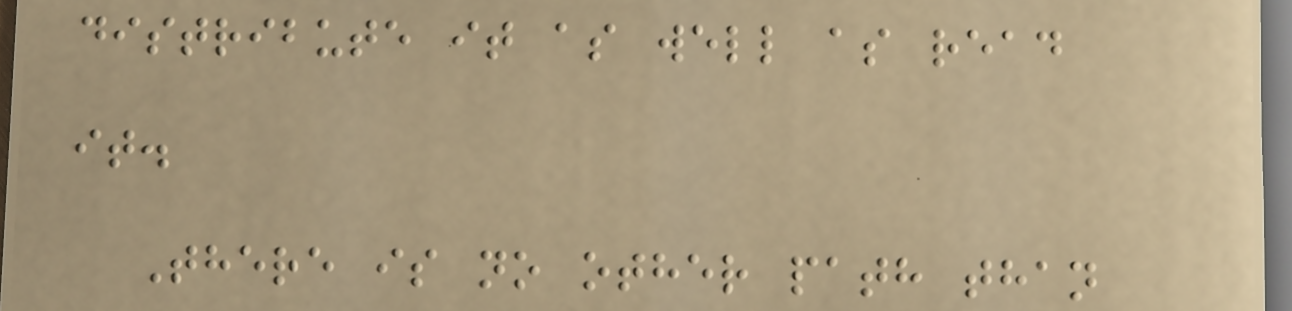distribute it as well as read
it.
There is no other path than
